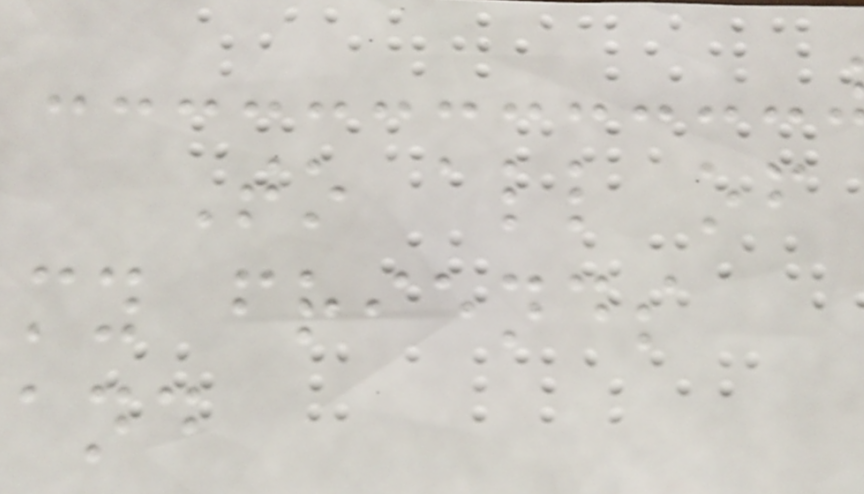To all of
my friends
and
